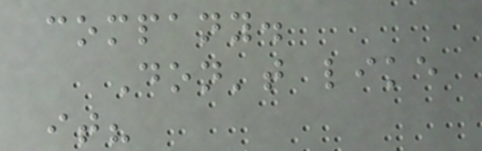company.
Don't like
it?
